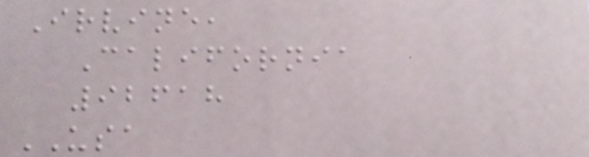Irvine,
California
92618
USA
